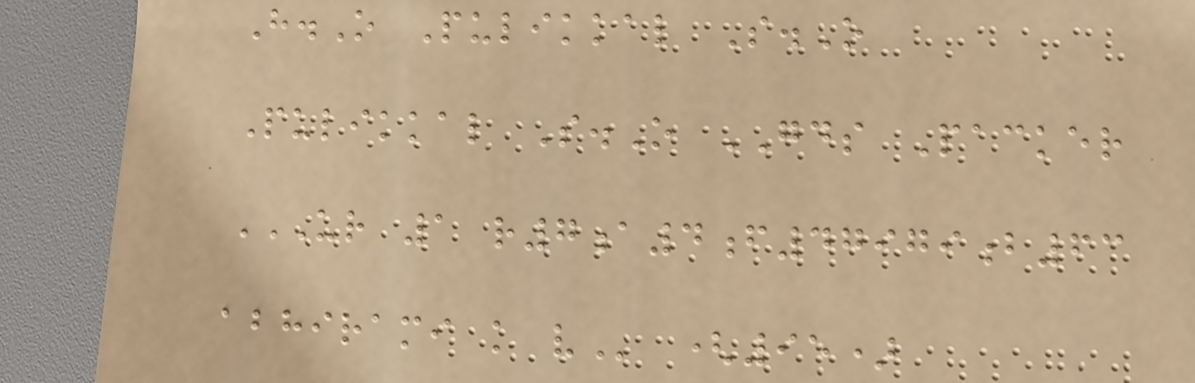H.O Pulikkal S.O
Pulikkal S.O GDS Packer
UR 1 R7A4F47979B63
ABHIRAMI K V (95)
